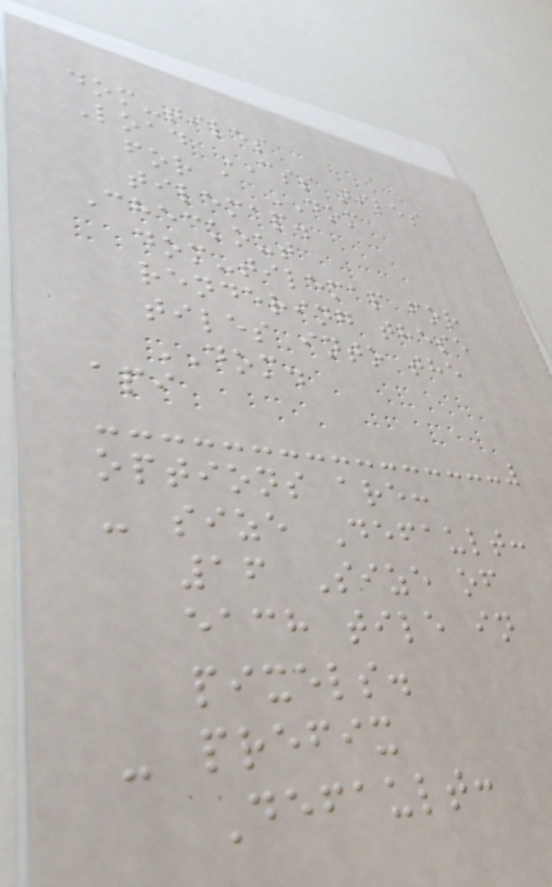dom-tiles
Load CSS tiles
for a DOM
tilemap.
Checkout
dom-tilemap for
rendering these
tiles into the
DOM.
api
options are:
- size Default:
16 Size of
each tile in
pixels.
- prefix
Default:
